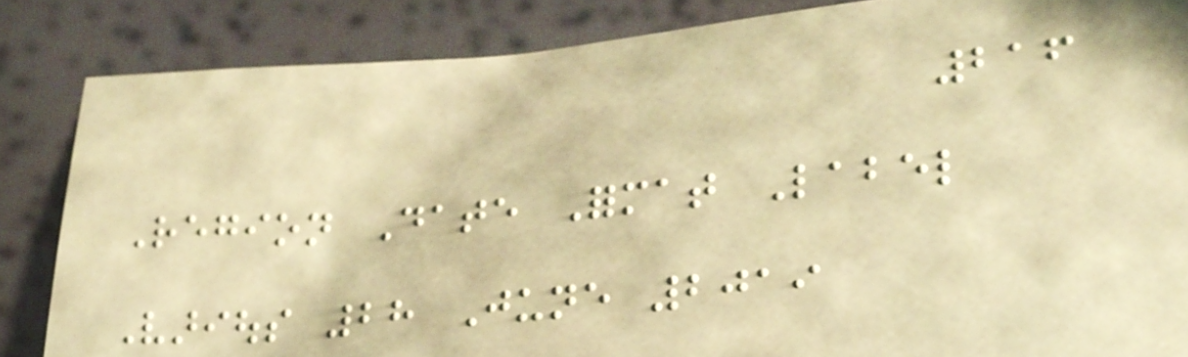216
Region Date Format Label
Various 28 June 2019
